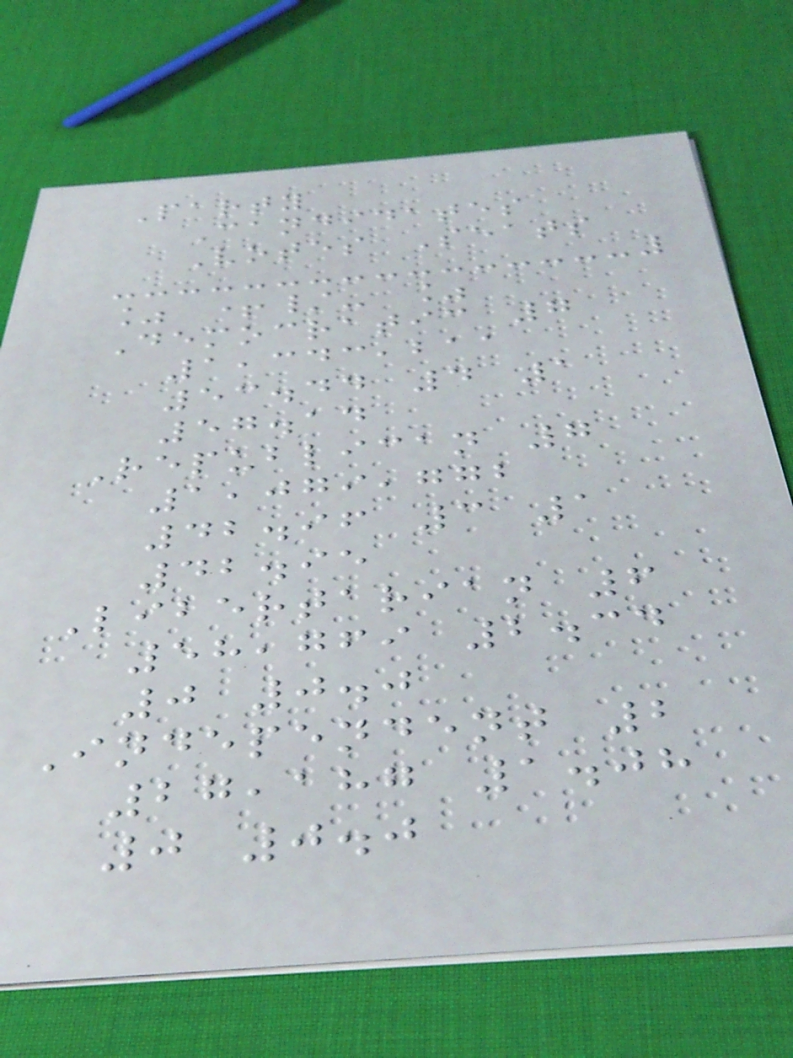Party
Candidates
Votes Seats
% +/- %
Democratic 7
1,343,211
53.44 4 1
57.14
Republican 7
1,079,772
42.96 3 1
42.95
Libertarian 6
58,769 2.34
0 0.0
Independent 2
27,187 1.08
0 0.0
